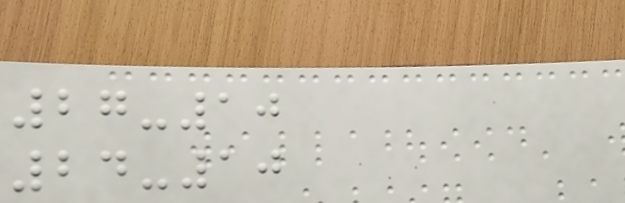27-10
24-10
